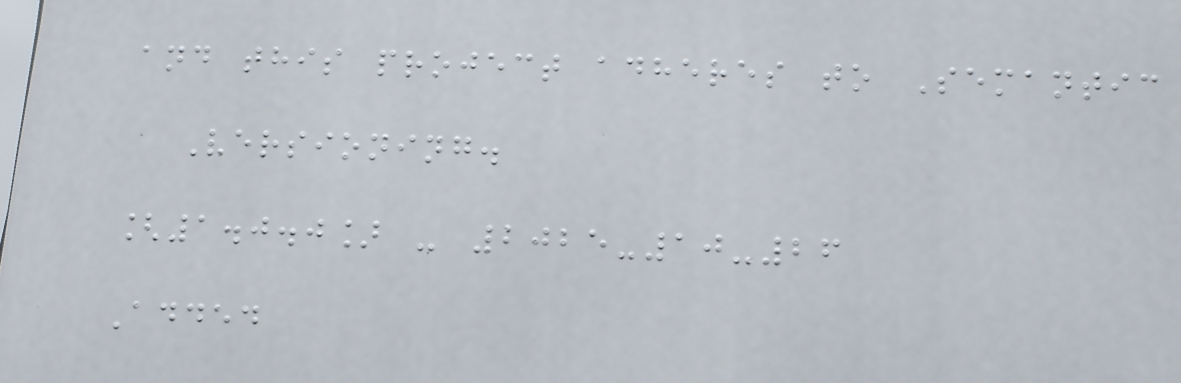and this project adheres to Semantic
Versioning.
[1.0.0] - 2025-10-26
Added
